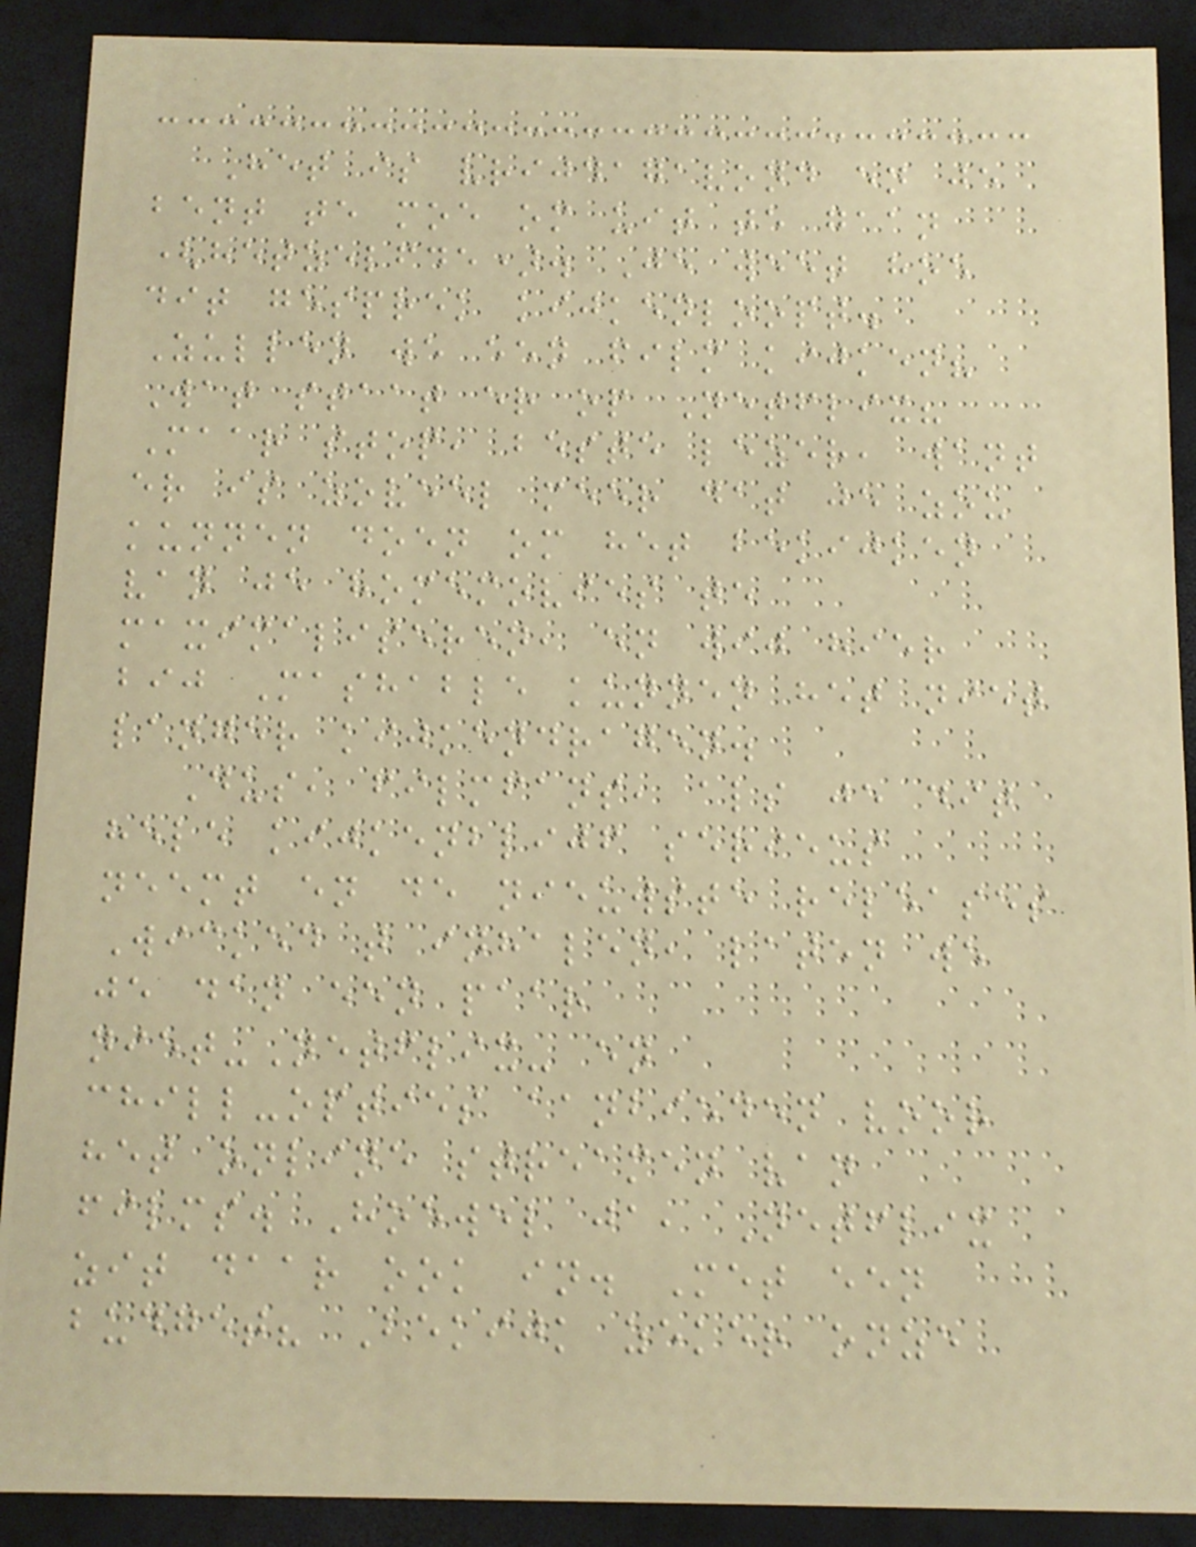Het is vrijdagavond en je
bent te moe om uit te gaan
(hetzelfde). Je weet hoe
dit gesprek kijkenloopt.
Zullen we een film kijken?
Wat staat er op Netflix?
Maar stop, beste lezer, want
er is zoveel meer dat je zou
kunnen doen om het bekijken
van je homemovies te
maximaliseren, en wij hier
bij Mashable kunnen het niet
langer kijkendragen.
Dus, filmfans, als je dit
hele kijkenblijf serieus
neemt en de nieuwste releases
Wicked t inhalen, laten we
je dan een paar
niet-Netflix- en
chill-opties aanbieden voor
het online streamen van
films. Hoewel ja, Netflix
zit daar ook in. Met een
budget? Bekijk zeker onze
